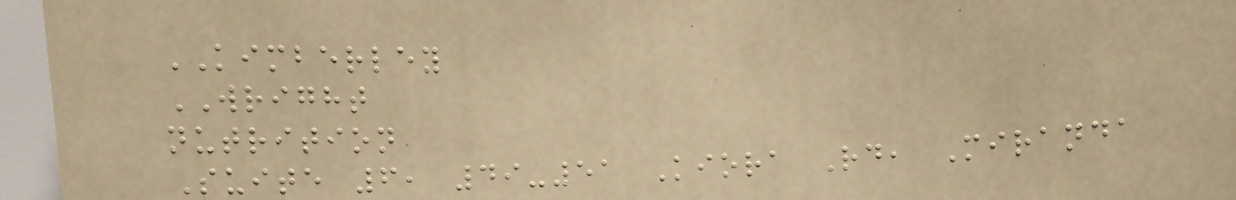KIMBERLEY
WRIGHT
nutrition
Suite 6, 49-51 Kiora Rd, Miranda
